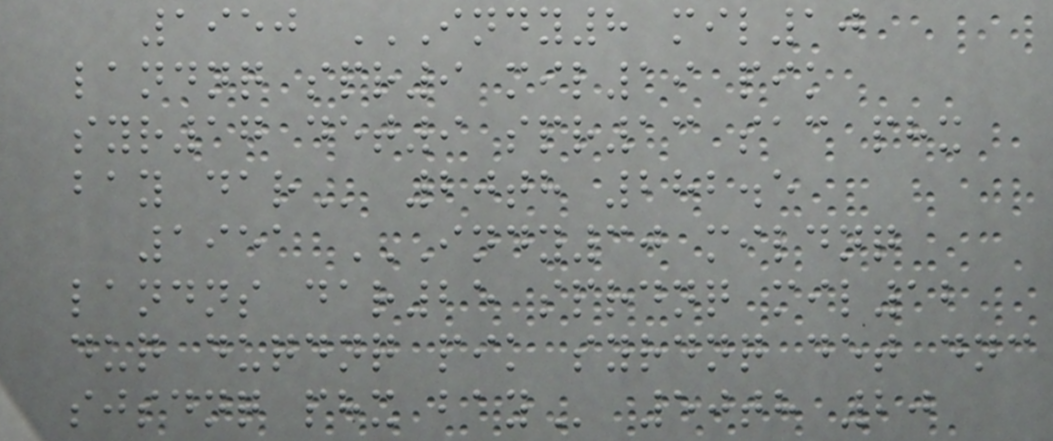1950 INDY8 MIL10
LANDNQ SPR9 MIL19 PIK
SYR17 DET9 SPR13 SAC PHX
BAY DAR 20th 282.5
1951 INDY30 MILDNQ
LANDNS DAR25 SPRDNQ MIL12
DUQ DUQDNQ PIK SYRDNQ DET DNC
SJSDNQ PHX BAY 50th 20
